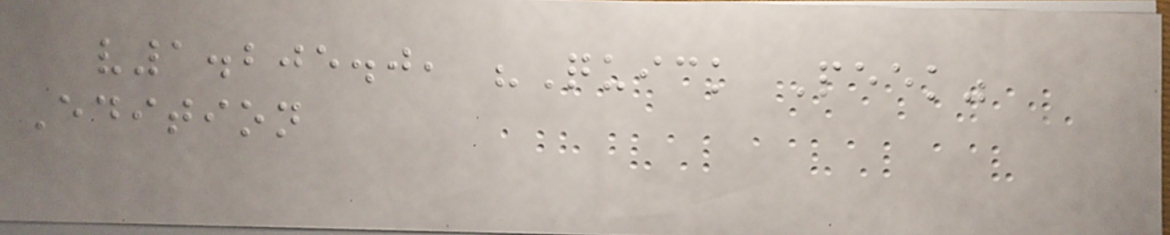v1.205.0, "Quick Peek"
Edition
